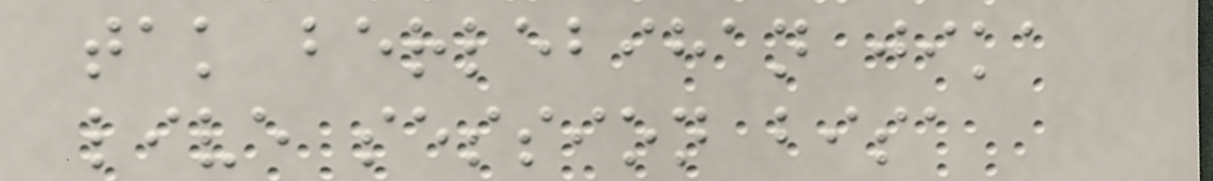tak berlebihan jika
live session bisa
